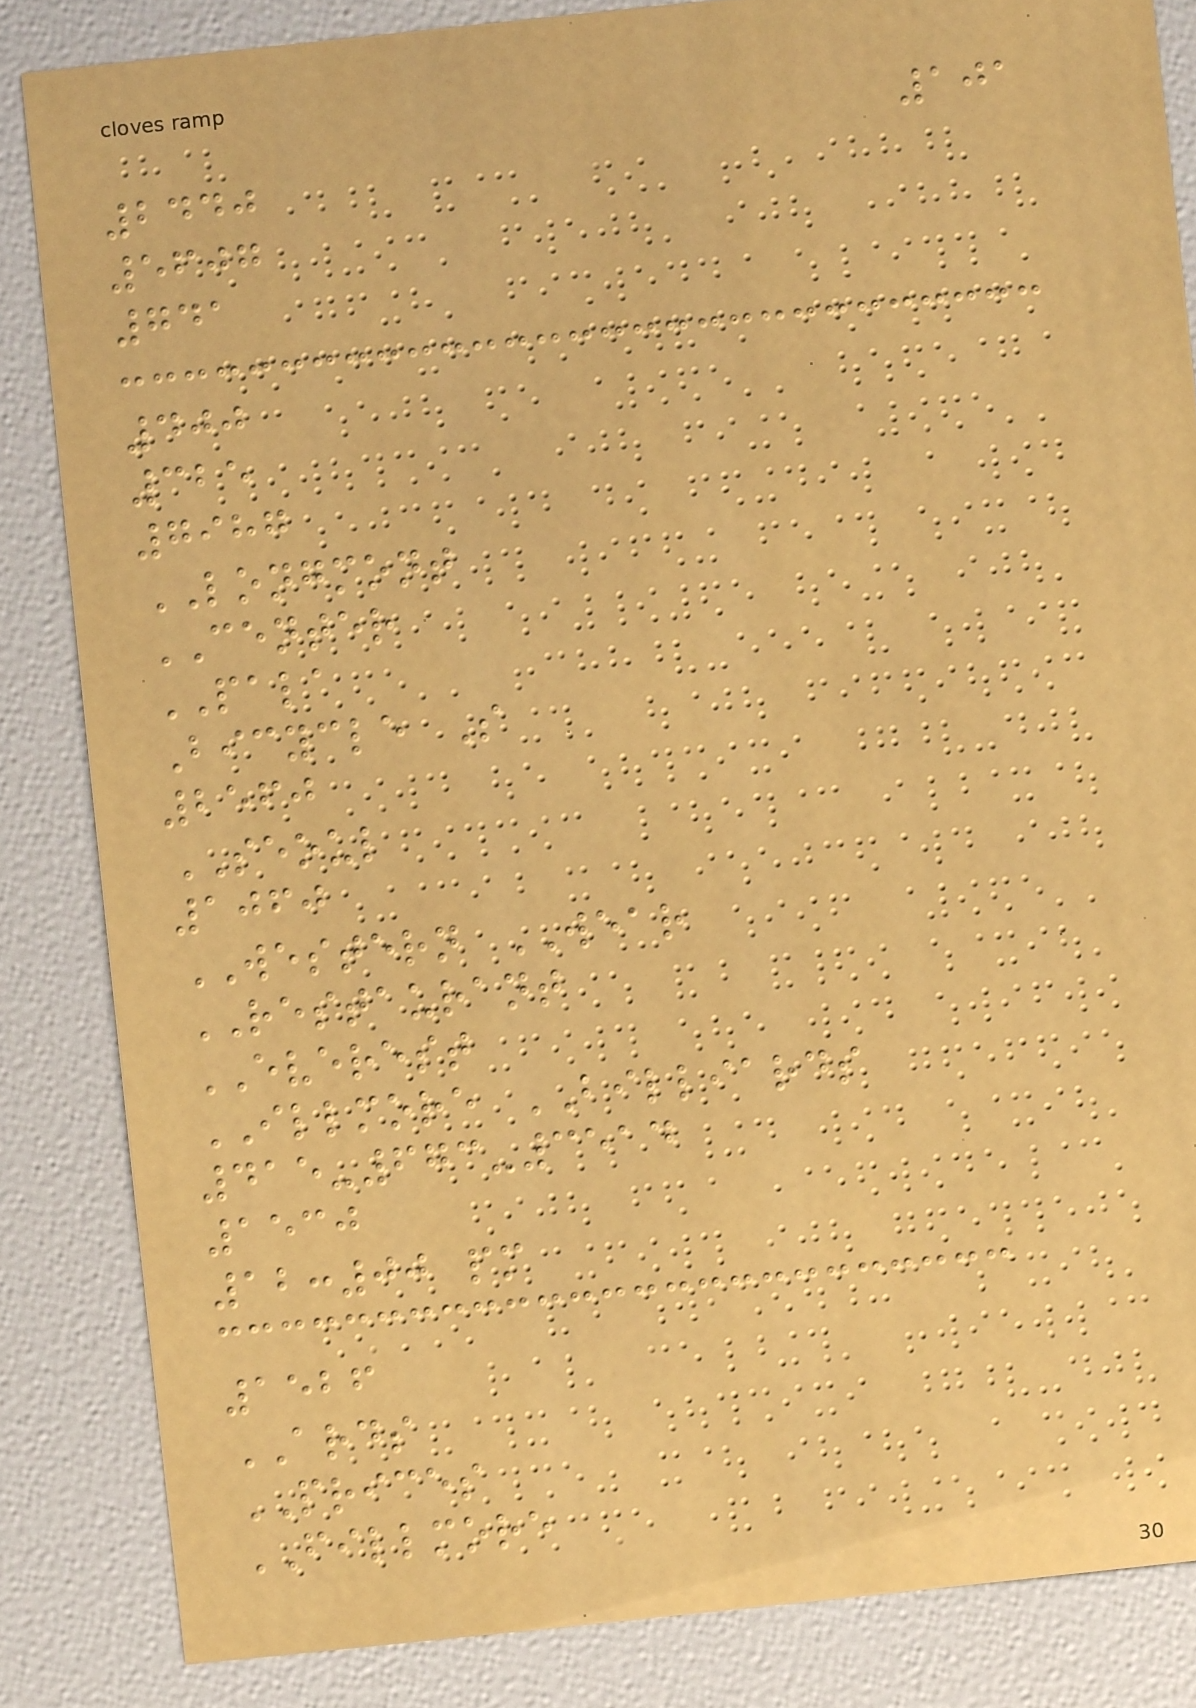101
2440
5607
741
400
325
7987
LONGMONT
CENTER
PALA
Bicycle S
2560
SEOUL
1060
WESTERN WEAR
RESTAURANT
EVEREST
ILLMORE BILLIARDS
415-673-3514
1530
12:00 pm
1526
ARDS
PRICES
FILLMORE
